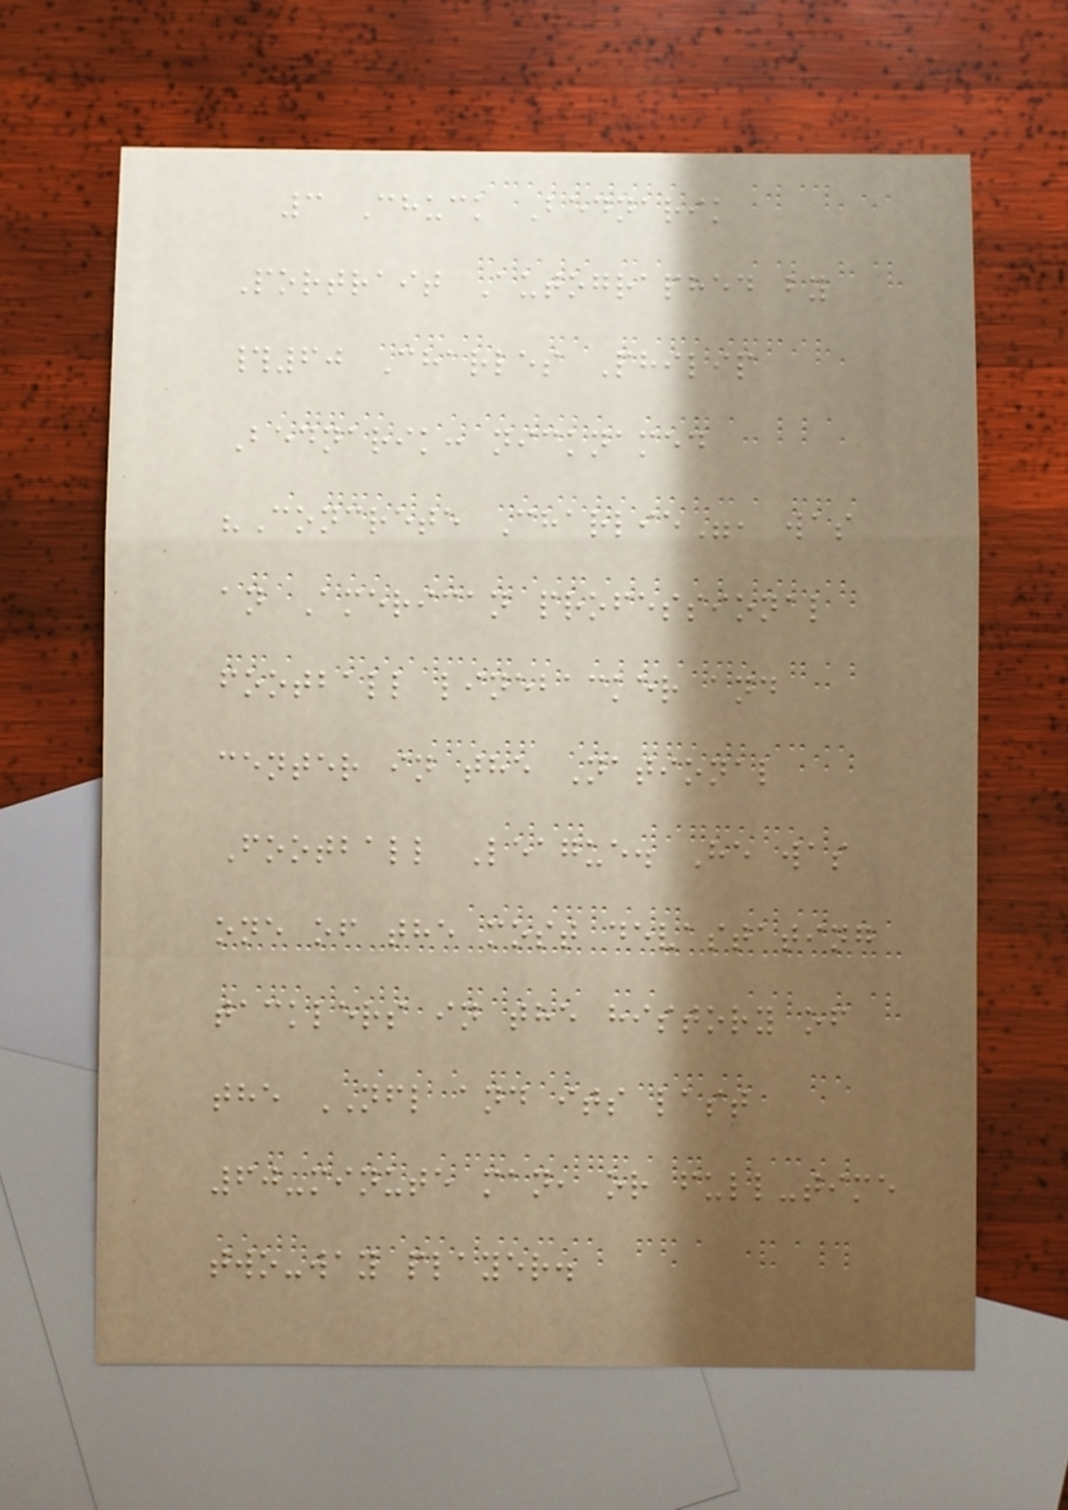3 Chuck Bednarik
Portrait Autographed by
#60 Charles Philip
Bednarik: nicknamed
"Concrete Charlie", was
an American professional
football linebacker and
center in the National
Football League. He was
one of the most devastating
tacklers in the history of
the NFL and its last
60-minute man, or full-time
two-way player.
